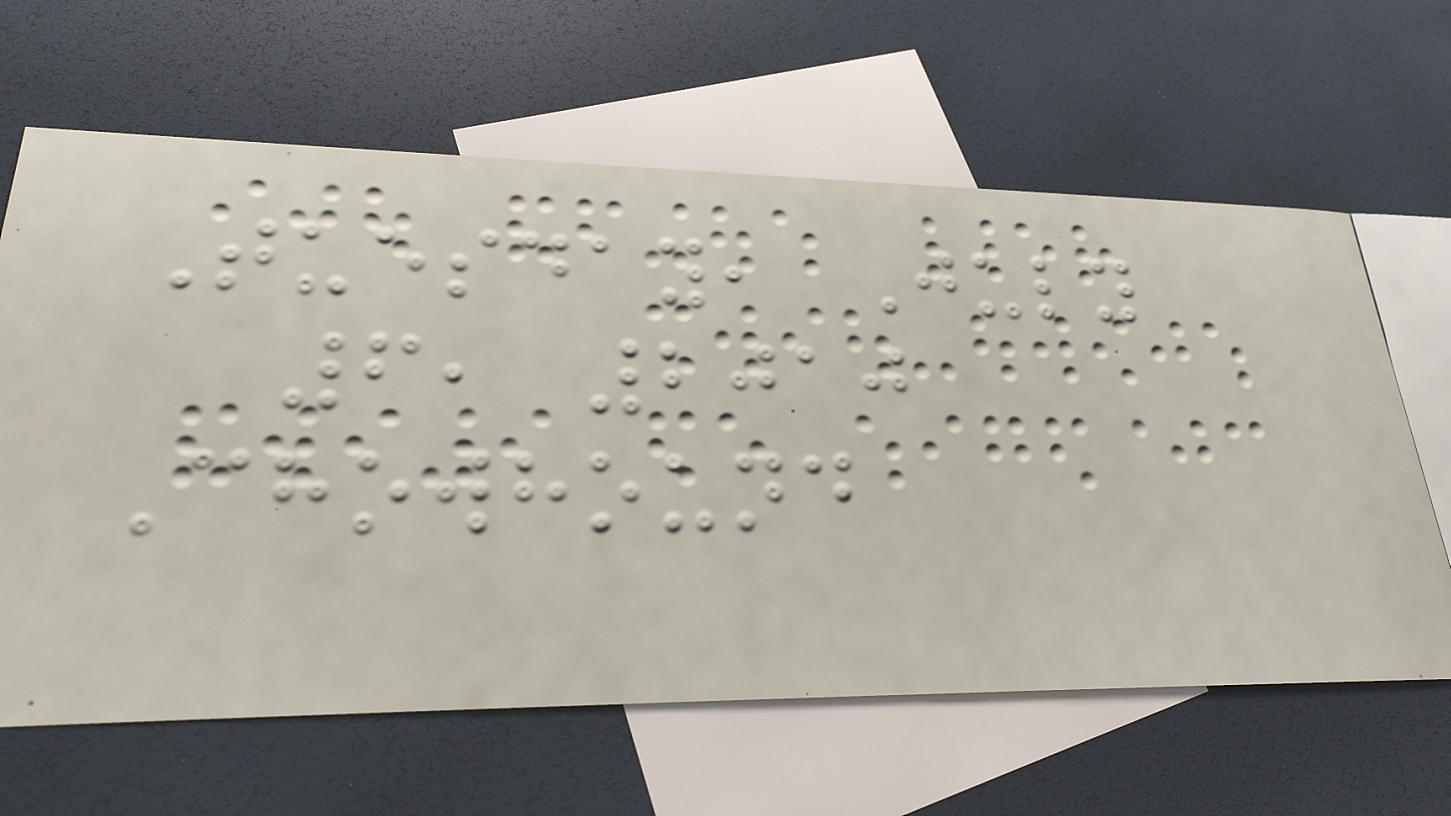Tuesday, July
6, 2010
Chowhound
